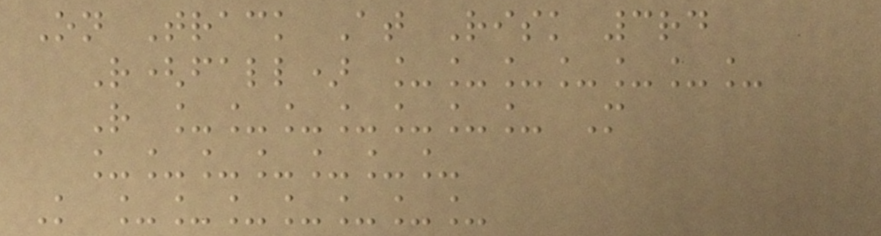On Track At Risk 3rd
R(fall) _______
R _______ M
_______
K _______
